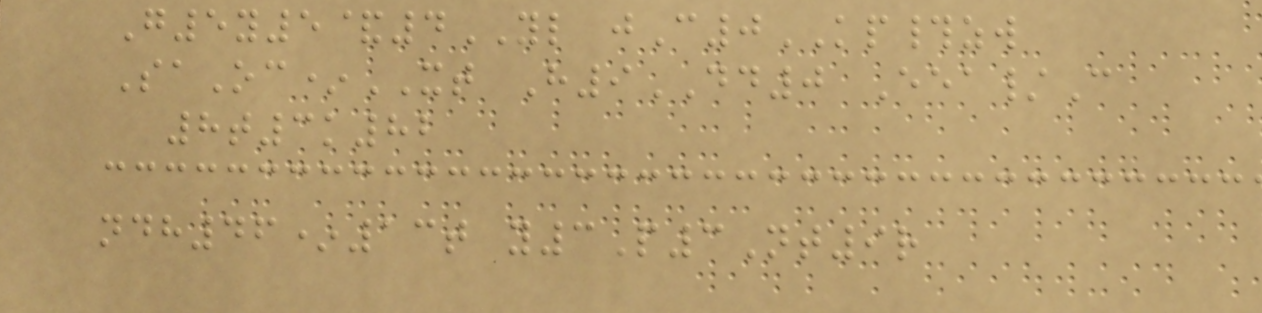G5y5&4YL jC0KP#zw
SaOc*XT H9DD0 Eea/C
8t3k82
ndh46*13t y3P3Nt9r
